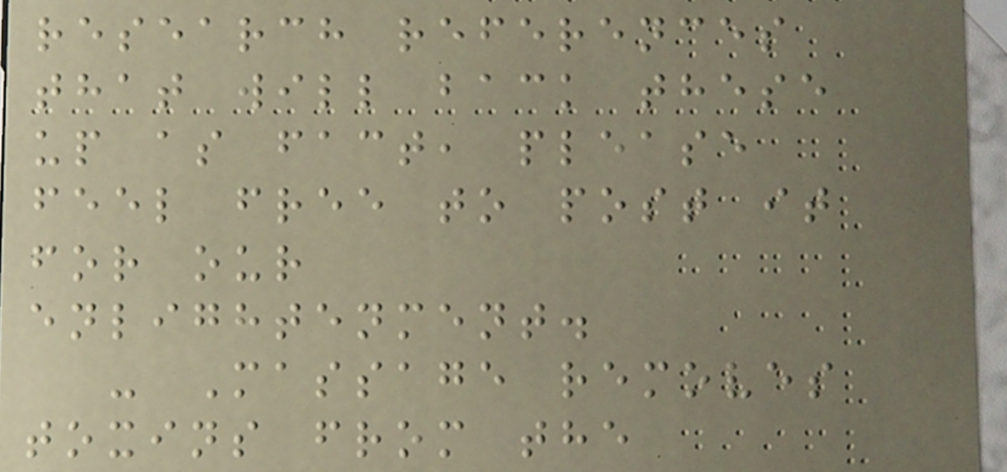research references
that will back these
up as fact, please
feel free to post it
for our
enlightenment.
- Massage removes
toxins from the
